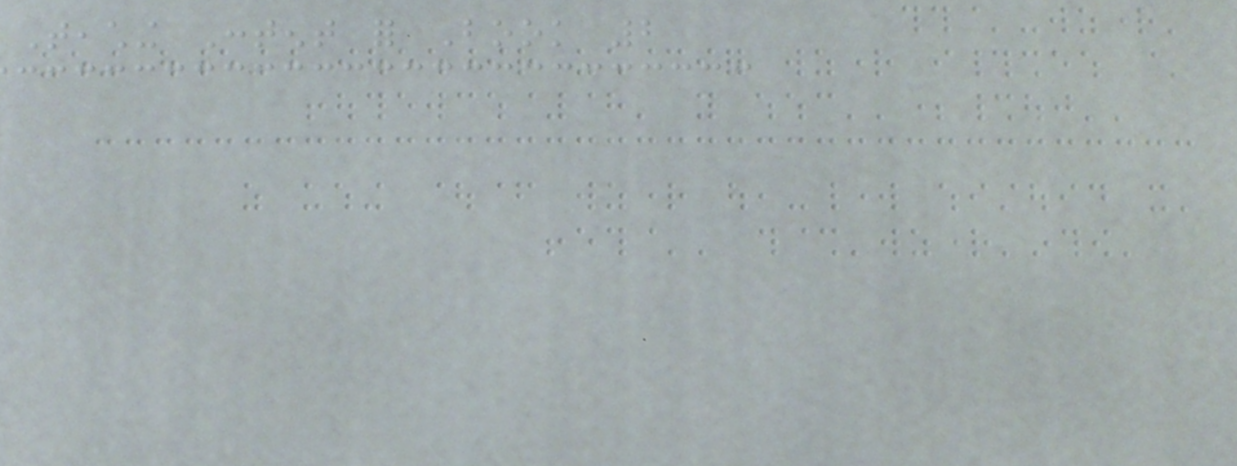Teaching Content for Book 2
